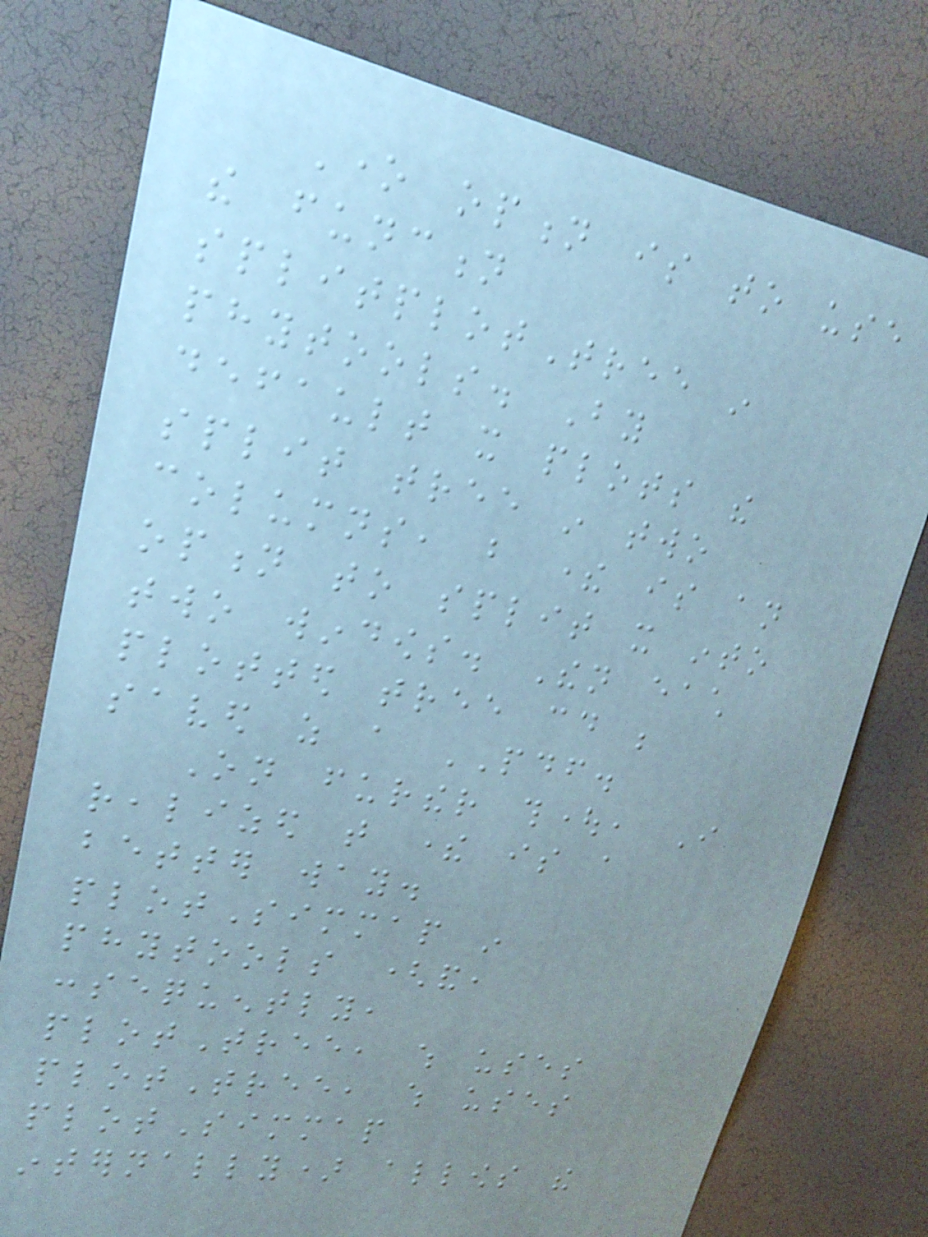One option is to use
the function
splitplotTree in
phytools. By
default it plots the
split tree in two
columns, but there is an
option to split it into
two windows. Then each
plotted tree could be
saved as a PDF.
On further thought, I
realized that there is a
better way.
plotSimmap in
phytools (and,
consequently,
plotTree, which uses
plotTree, which uses
plotSimmap
internally) allows the
